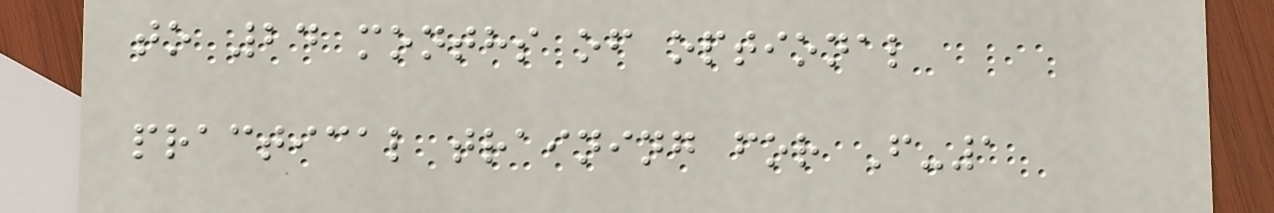to 24 months of optional
practical training for F-1
